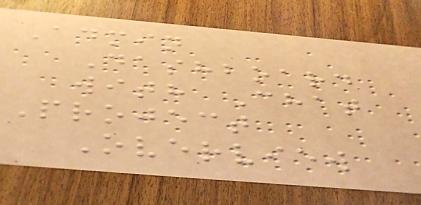Admin
Dashboard
with Chat
Project
Overview
